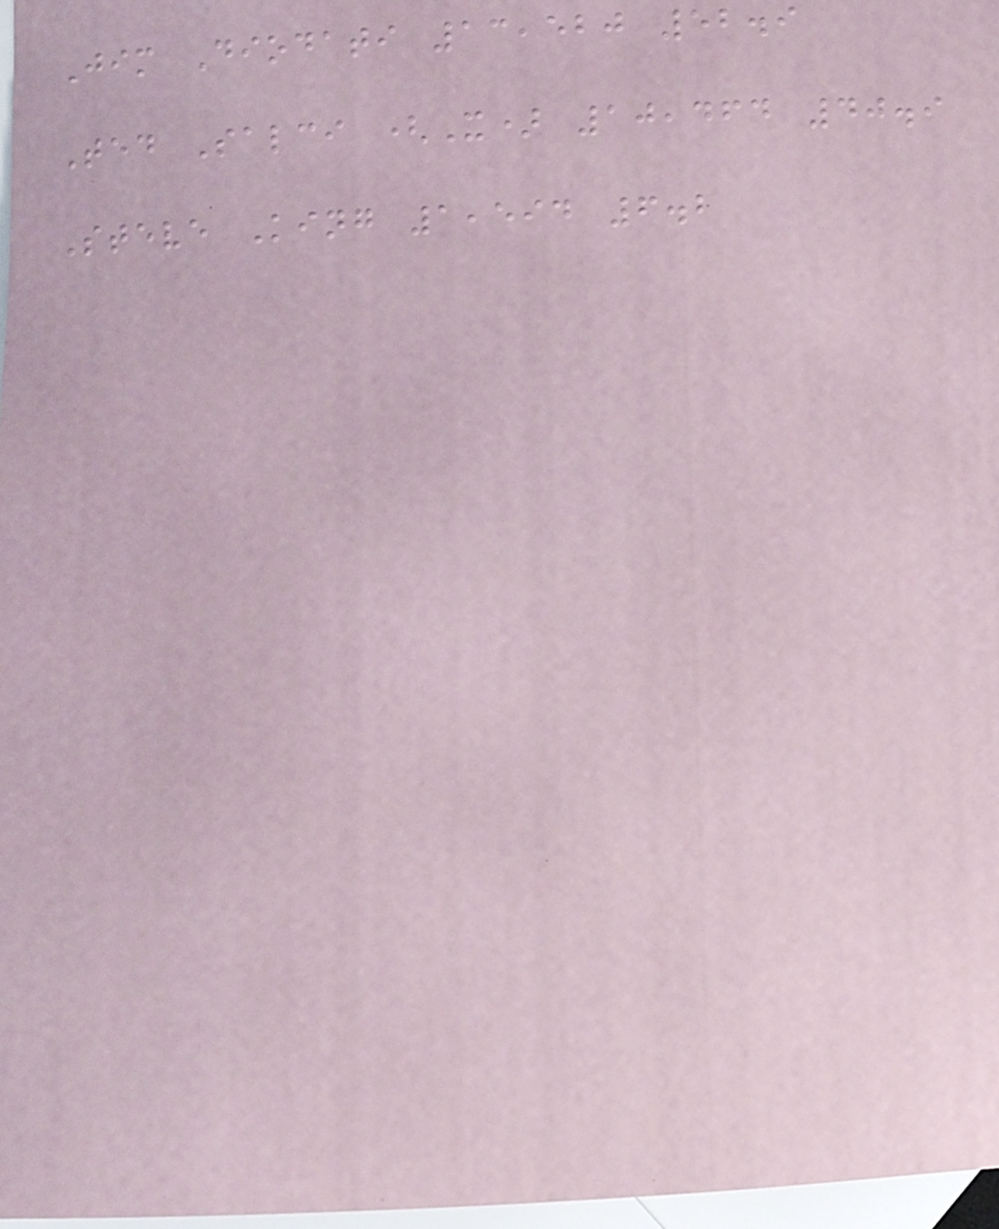Jim Diodati 13,520 52.9
Ted Salci (X) 10,464 40.9
Steve King 1,594 6.2
